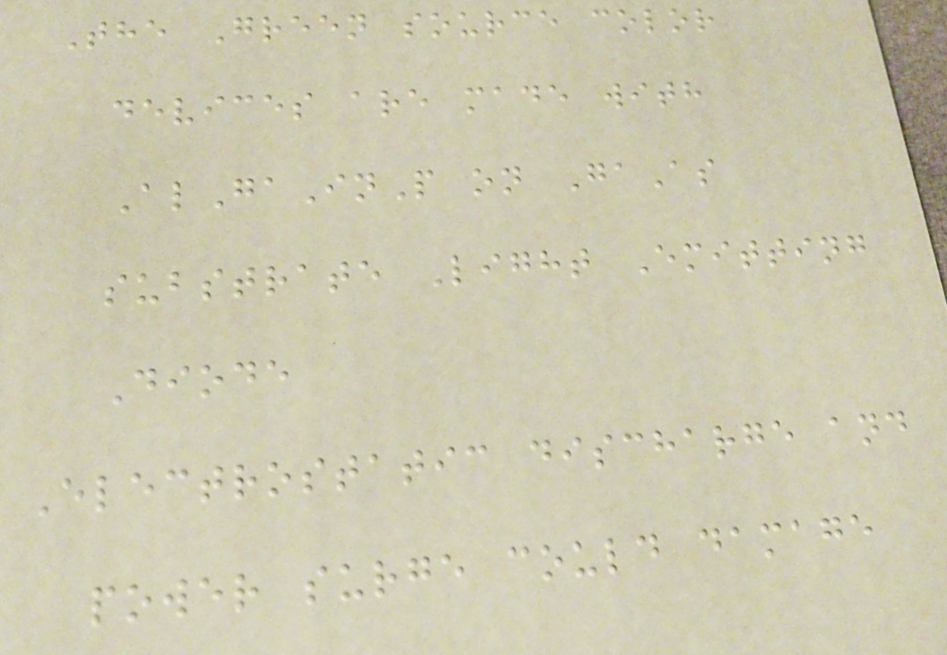The Green source color
devices are made with
AlGaInP on GaAs
substrate Light Emitting
Diode
Electrostatic discharge and
power surge could damage
